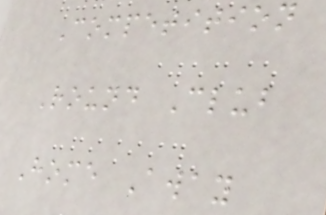Competition
Round Club
Home Away
